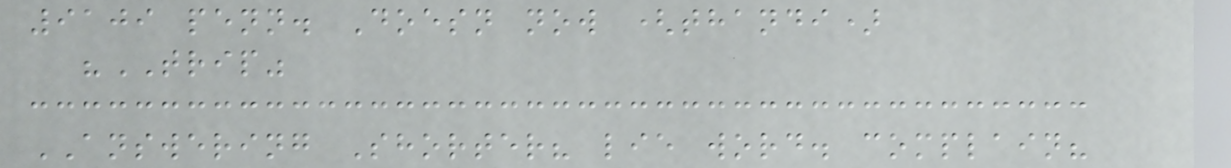9109 penn. Doesn now (thandi)
"TRIP"
ANSWERING Shorter? lie word. complain?
